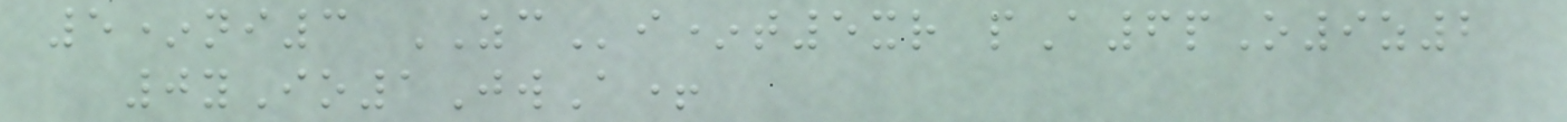5*ni3 ZCi*t5xr pA6pO9z2
0yIo1JwA+
